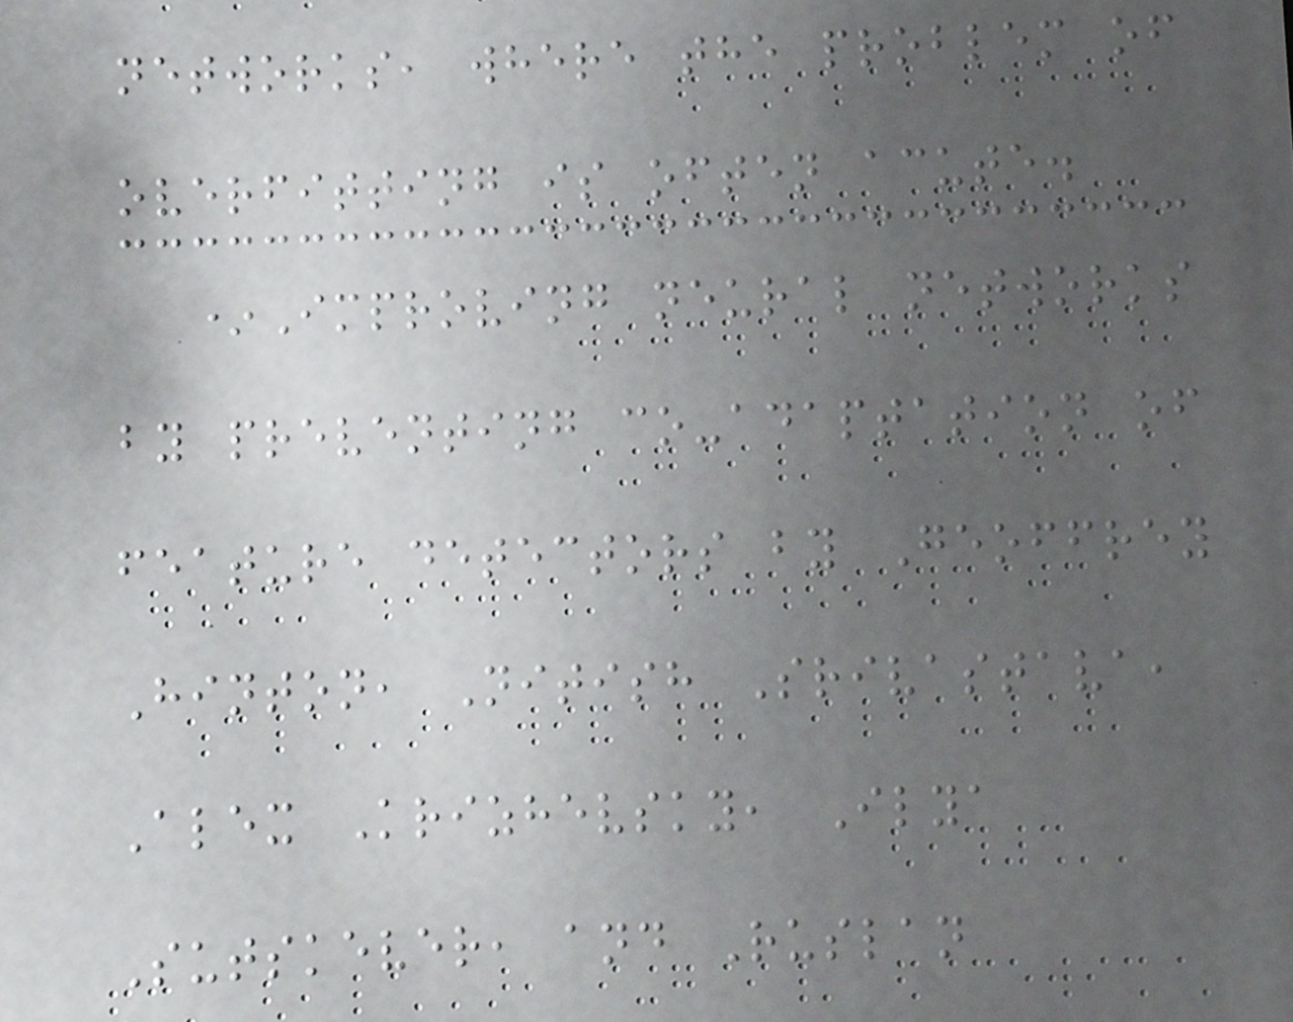networks, where the problem of
overfitting is often acute.
*Improving neural networks
by preventing co-adaptation of
feature detectors by Geoffrey
Hinton, Nitish Srivastava,
Alex Krizhevsky, Ilya
Sutskever, and Ruslan
